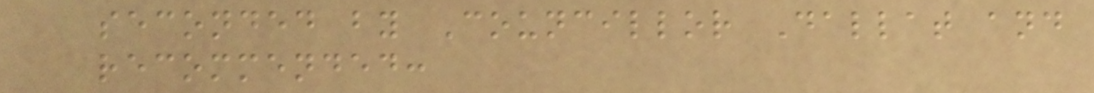seconded by Councillor Dallat and
recommended:
